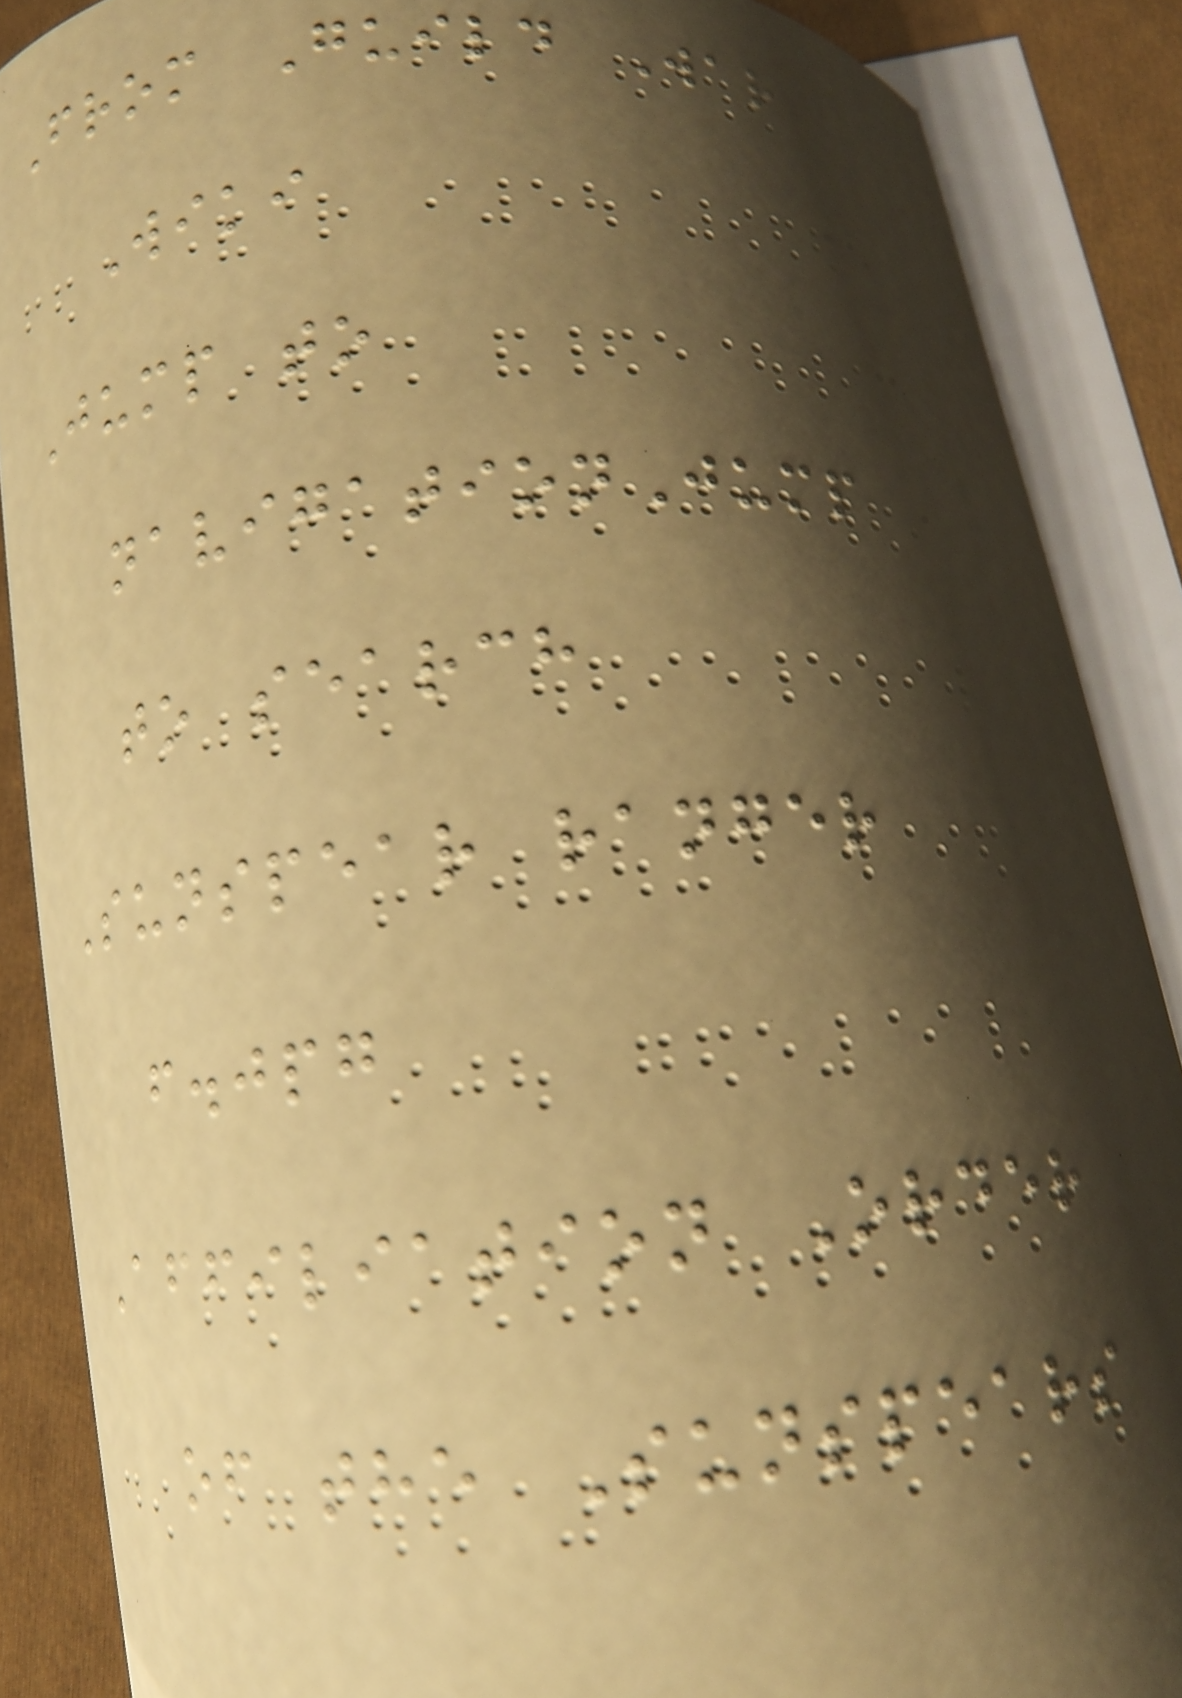From Guild Wars
Wiki
Jump to
navigationJump
to search
Sunspear ranger
f.jpg
Affiliation Order
of the Sunspears
